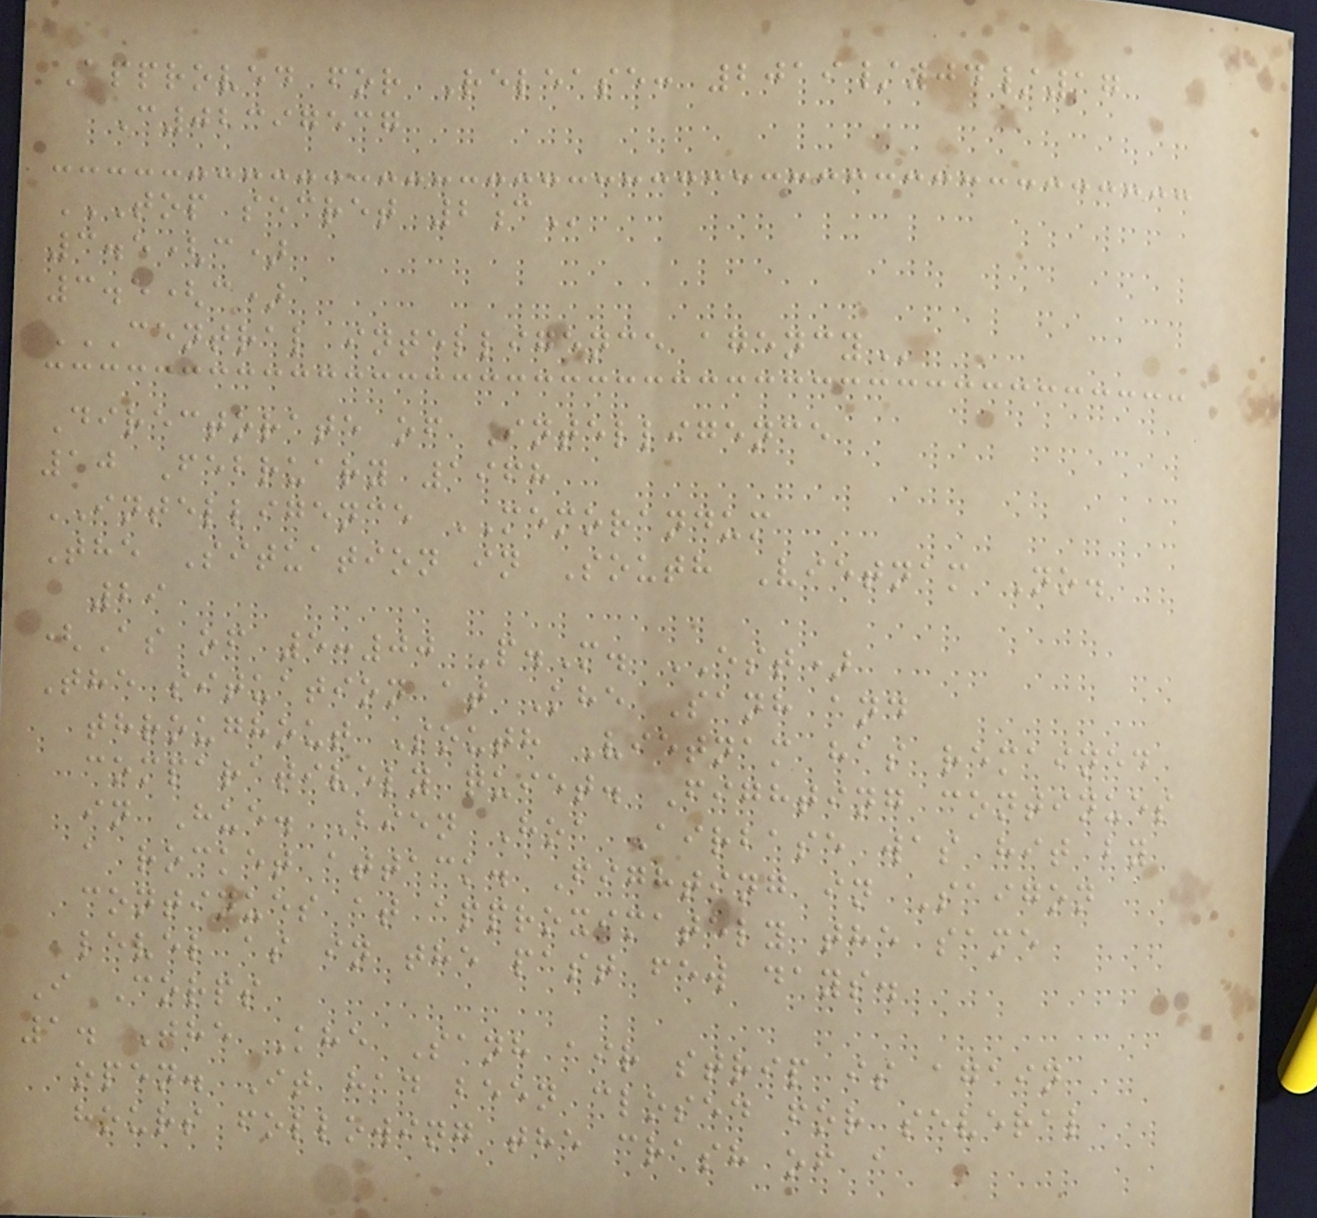Approved for Release: 2019/04/17
C02397537
TOP SECRET 2C
3.5(c)
3.5(c)
CENTRAL INTELLIGENCE AGENCY
Directorate of Intelligence
10 February 1968
INTELLIGENCE MEMORANDUM
The Situation in South Vietnam No.
29
(As of 5:00 P.M. EST)
The situation at Khe Sanh and
throughout South Vietnam has remained
comparatively quiet. Fighting continues
in Hue. Bien Hoa Airbase was hit by
a rocket attack. Fighting in Saigon
continues at approximately the same
level as in the past few days.
I Corps
1. The Khe Sanh air strip is again
open. It had been closed for several
hours following the crash of a
